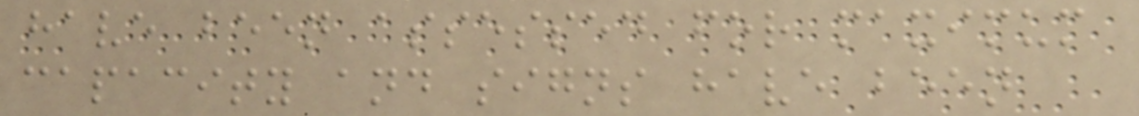have been assessed for maximum
capacity and signs have been
